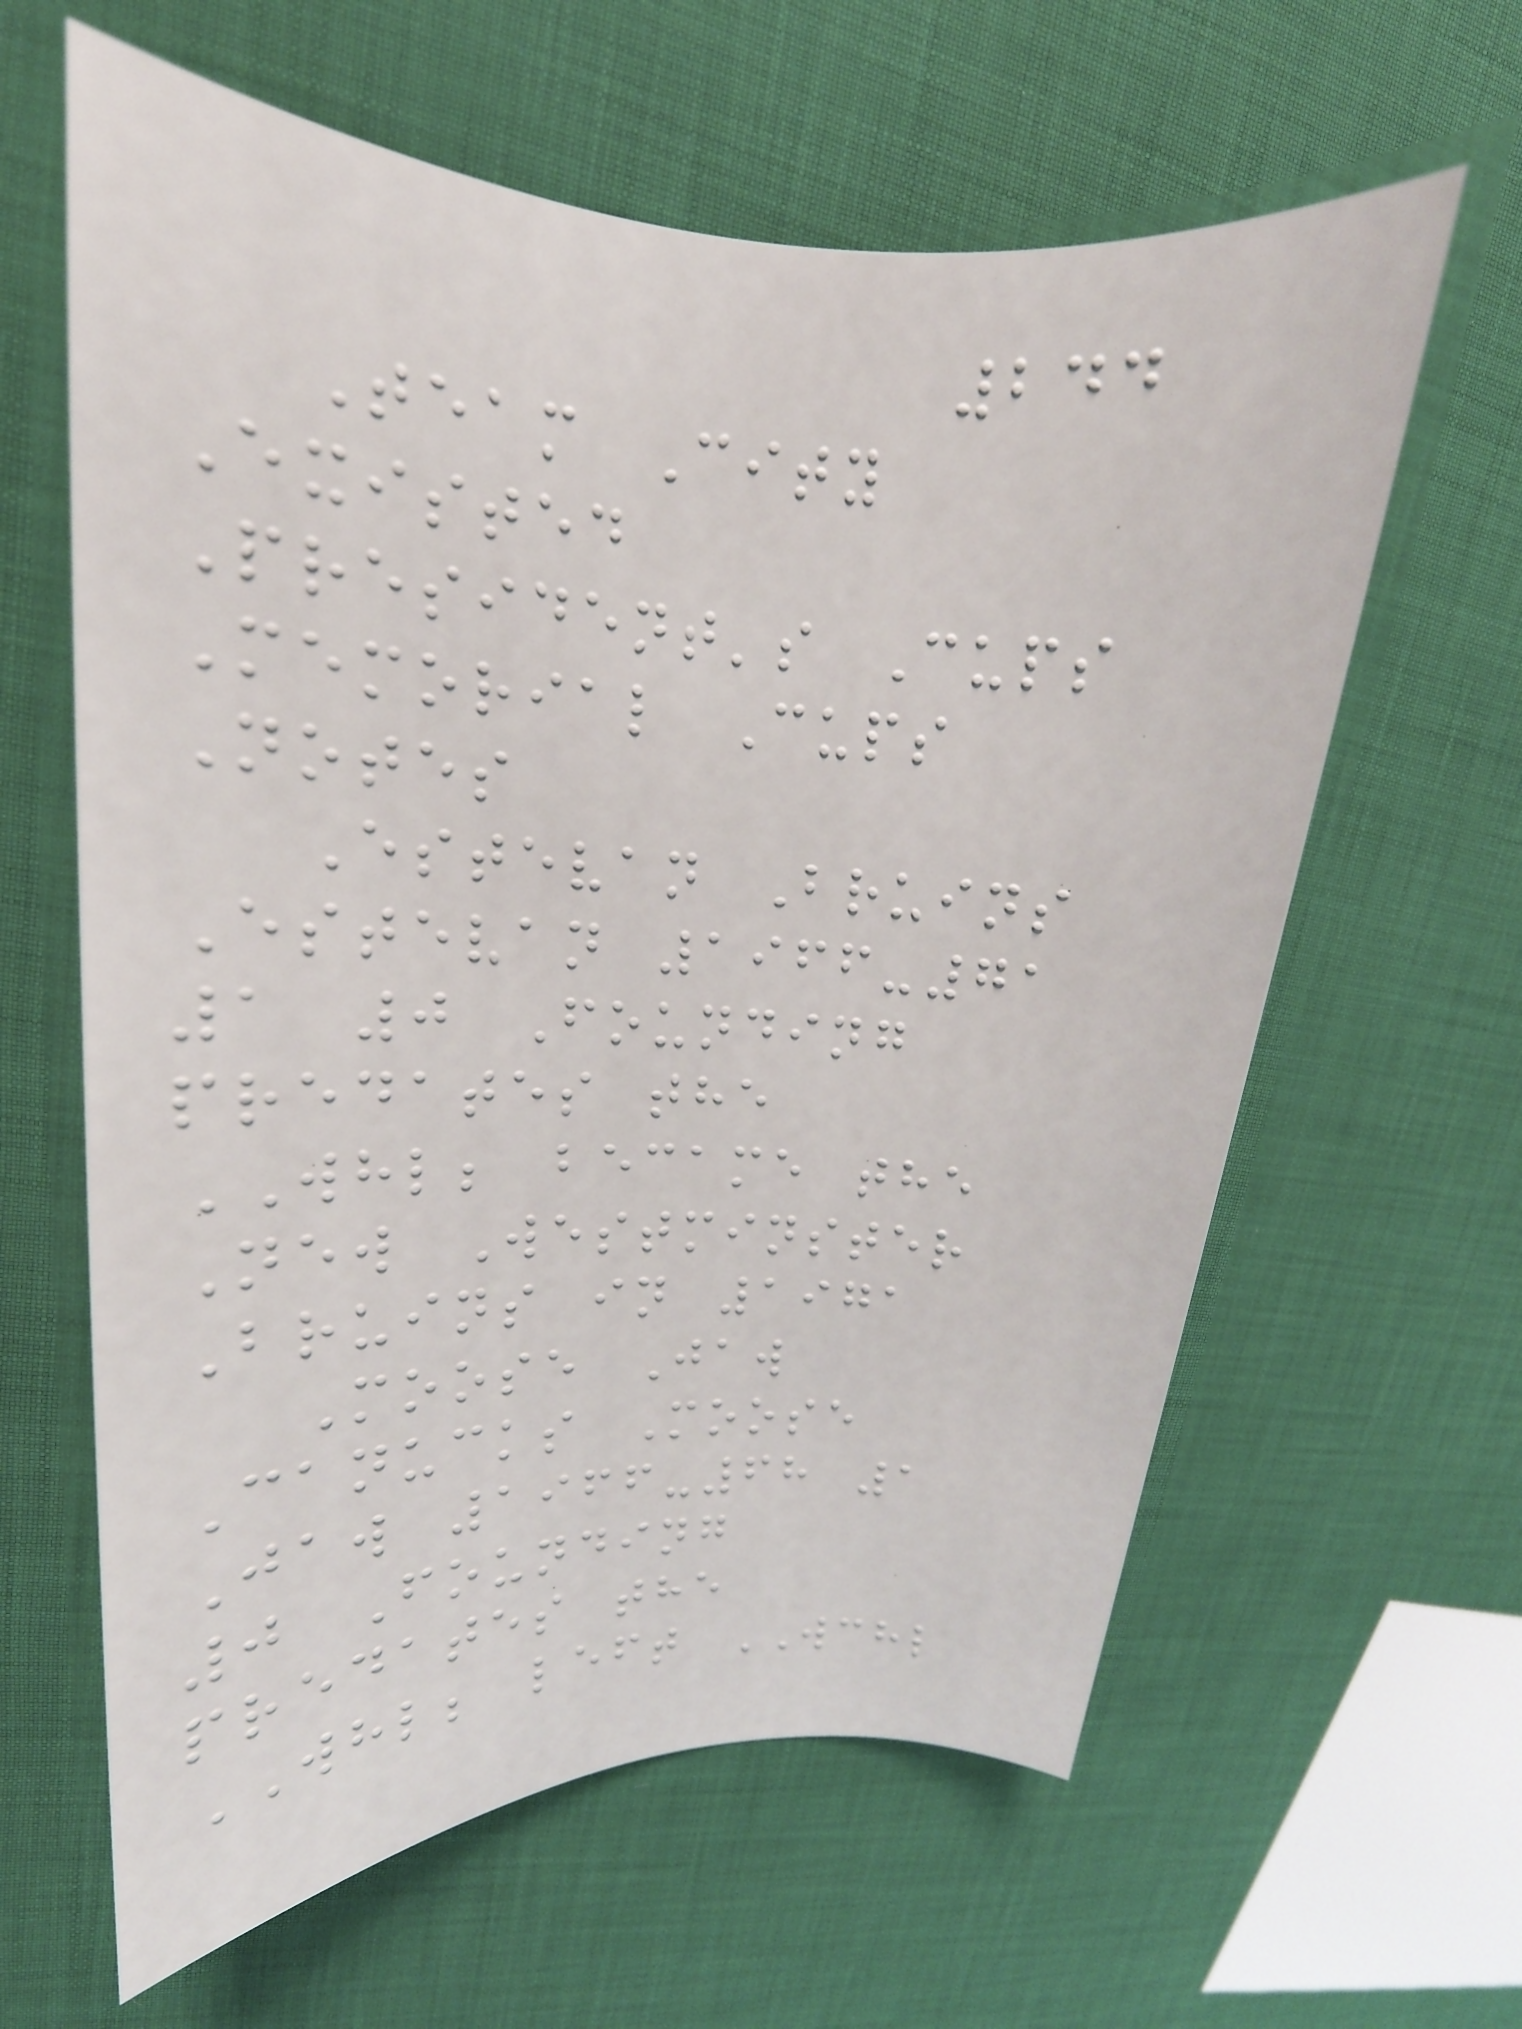244
Team City
Existed
President's Cups
Memorial Cups
Notes
Estevan Bruins
Estevan 1966-71
1 0 Founding
predates the
WHL; became the
New Westminster
Bruins in 1971
Moose Jaw
Canucks Moose
Jaw 1966-68 1
0 Founding
predates the
WHL; left WCHL
